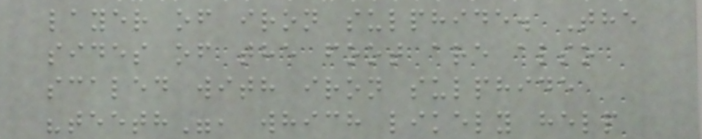layer of iron sulphide. The
sides of the foot are also
scaled with iron sulphide
"teeth", which likely help
